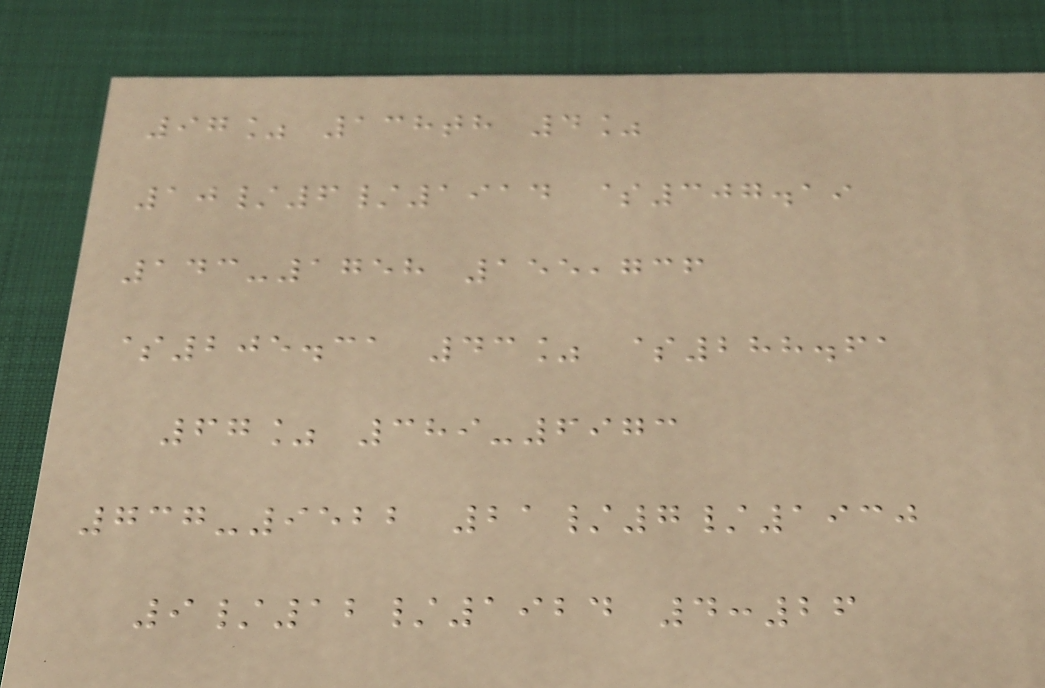97% 138th 4%
10/6/1914 $307.19
143-1758 155,736
$205.31 43% $288.61
67% 389-6973
737-9522 21/7/1930
9/12/1924 4:26
